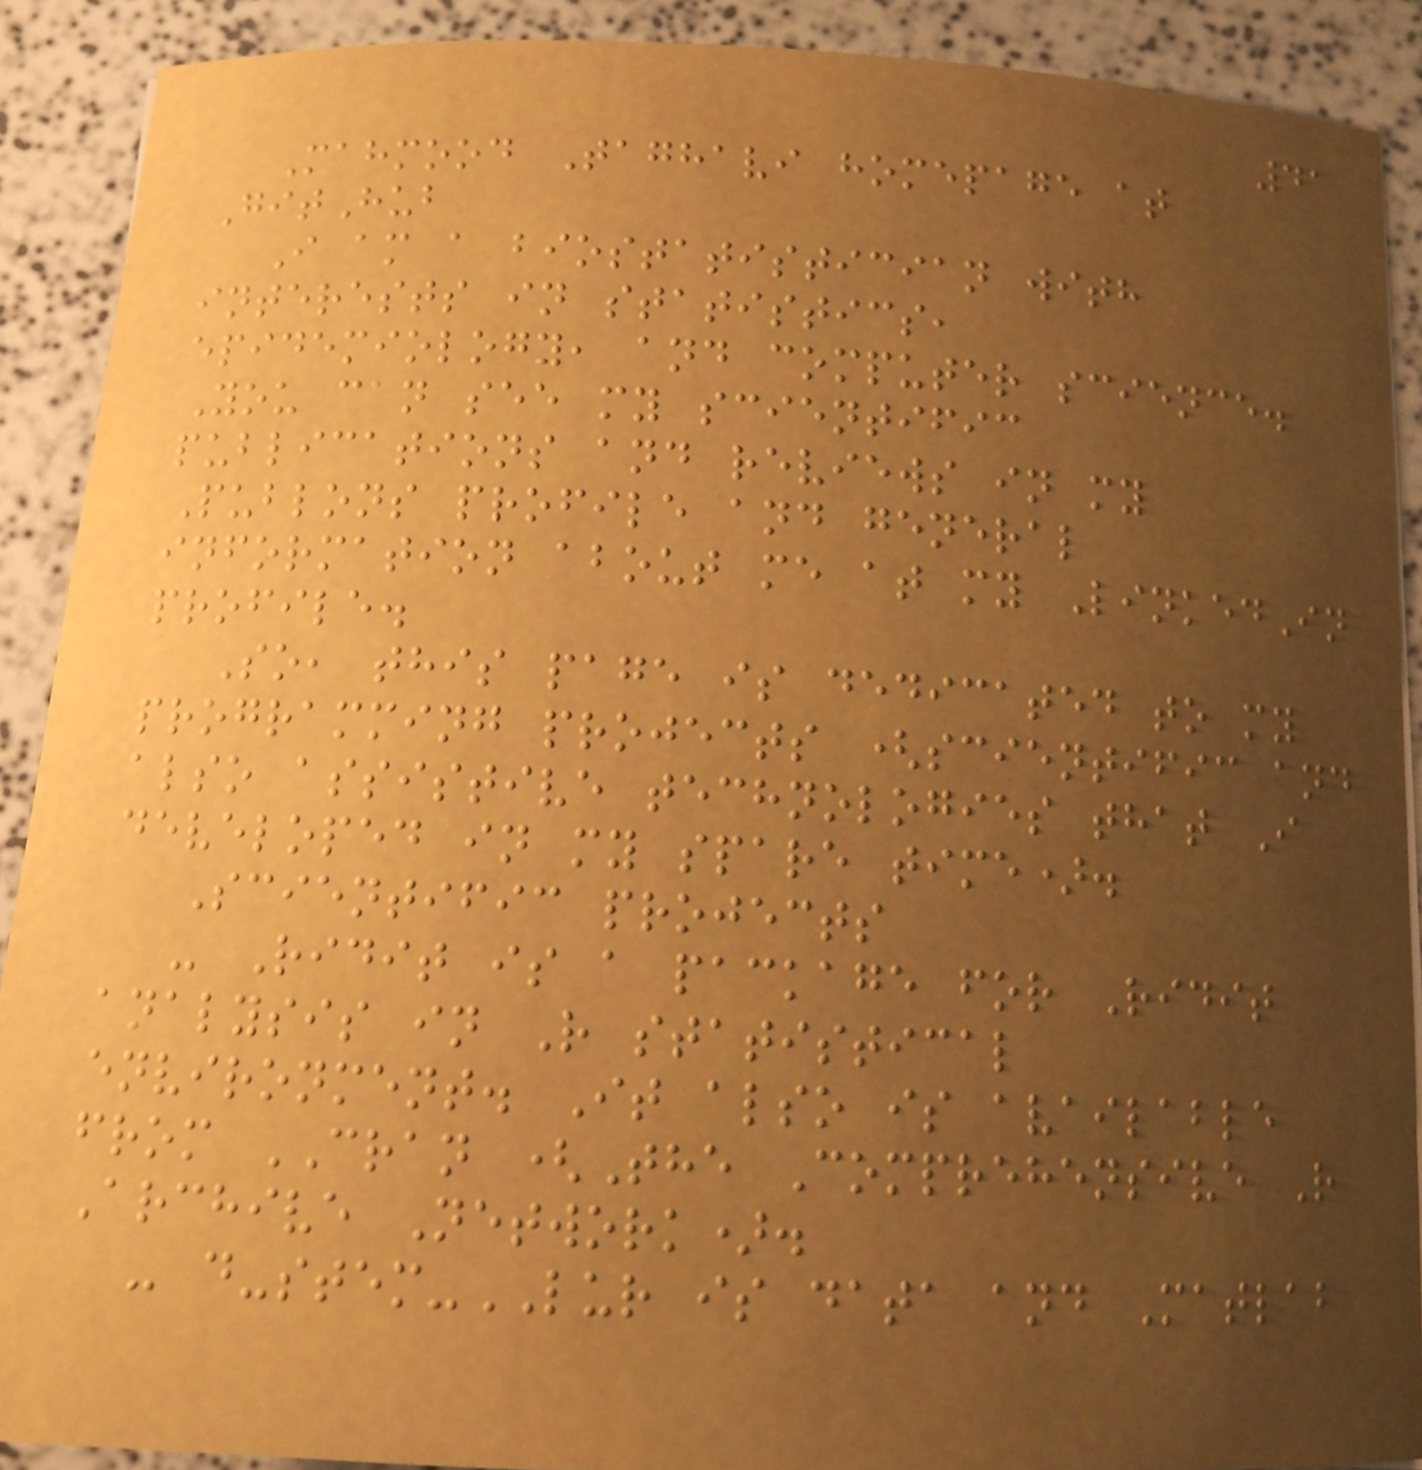41
Mahmood Taghavi homepage at
GitHub
I am a biostatistician with
interests in statistics,
epidemiology, and computer science.
You can see my scientific
publications and reviews in my
Publons profile and general
information about me at my LinkedIn
profile.
So, this page is dedicated to my
programming projects (scientific and
also assistive technologies that I
developed in my spare time).
Scientific projects
- Ridit is a package for Ridit
analysis in R statistical
environment. It also is available
from CRAN (The Comprehensive R
Archive Network).
- d-stem-LUR is data and Matlab
